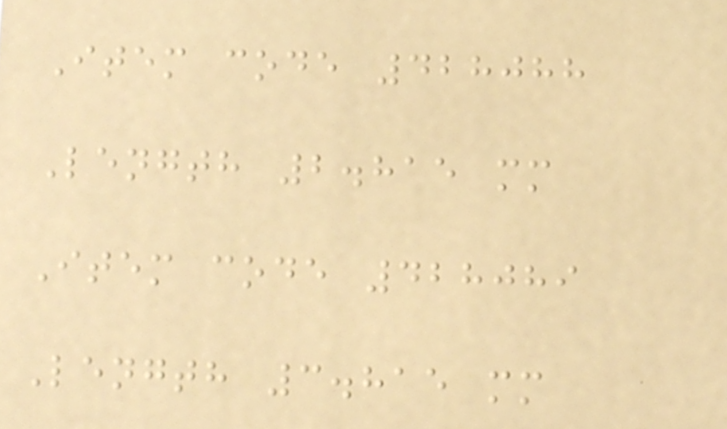Item code 428088
Length 2.815 mm
Item code 428089
Length 3.815 mm
